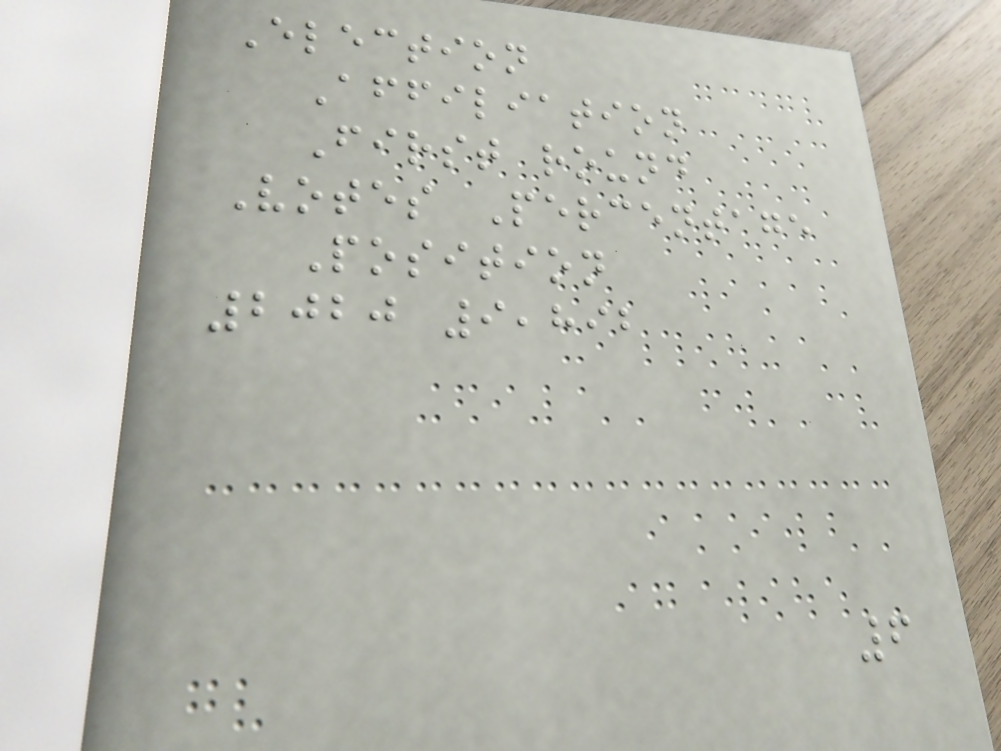Election
Affiliation
First round
Votes Percentage
Position
2020 9,892
6
